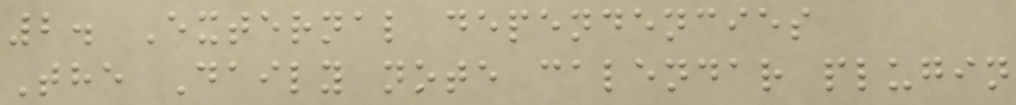2. External dependencies
The Daily note calendar plugin
